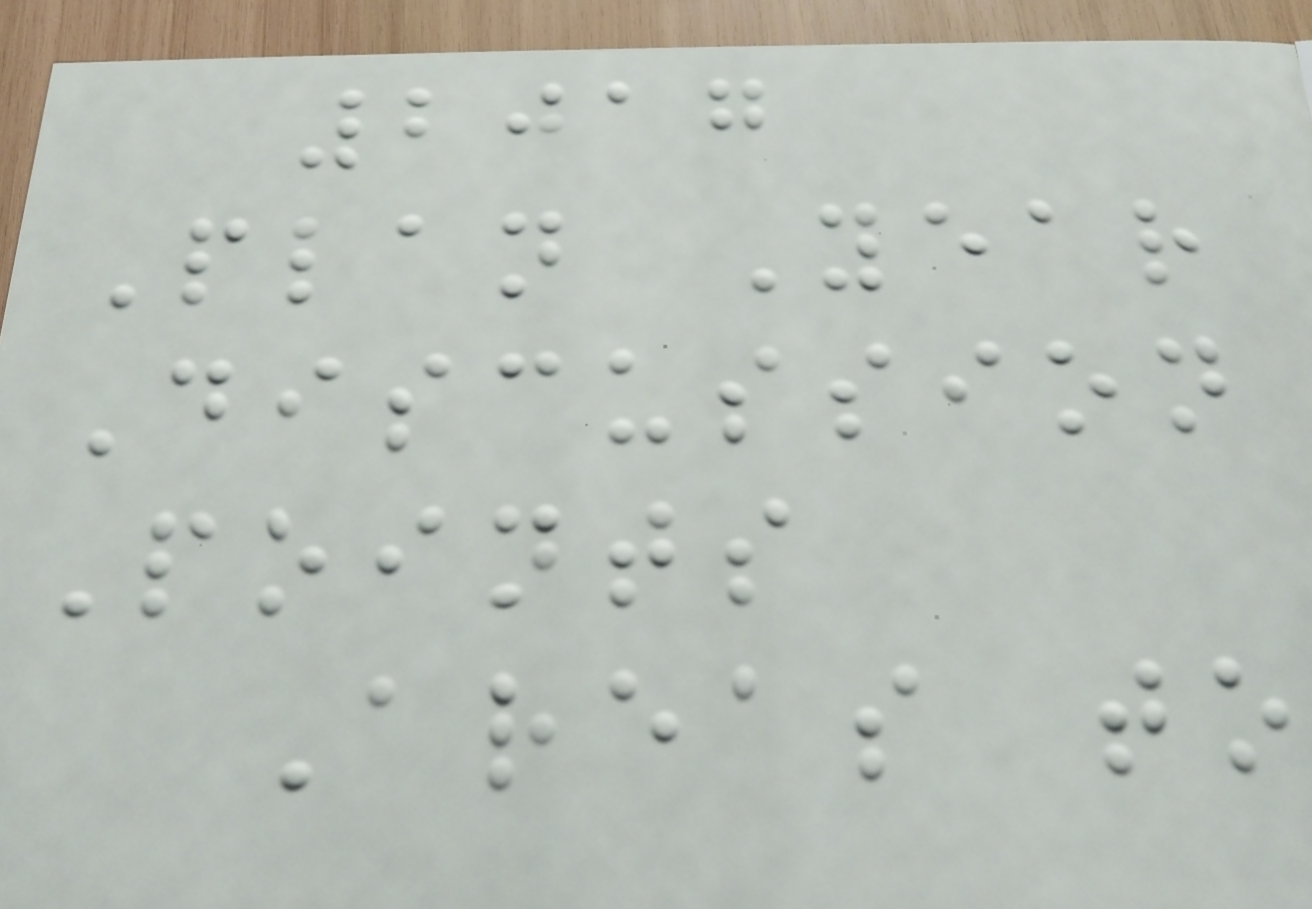2017
Plan Year
Discussion
Points
Areas to
